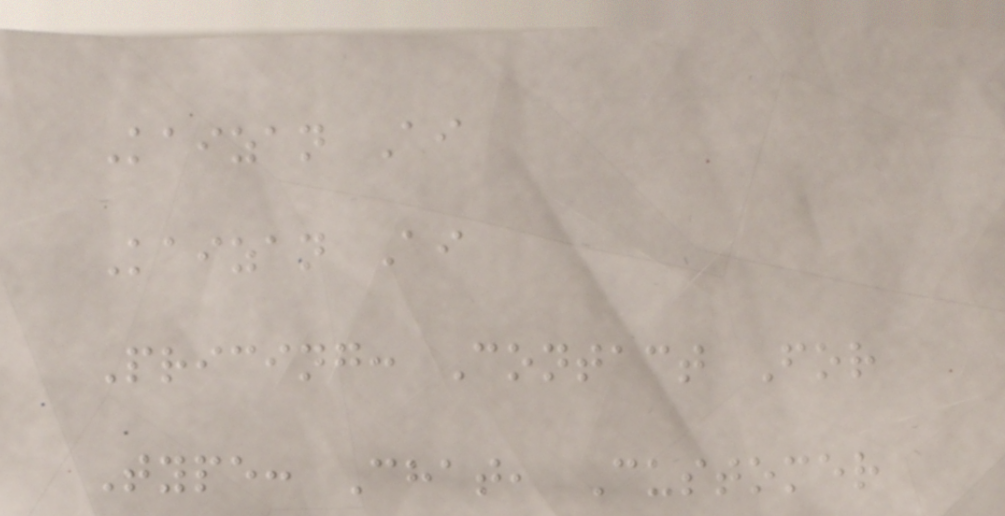Kaizan Ai
Kaizan Ai
Pricing: Contact For
Type: Chat, Customer
